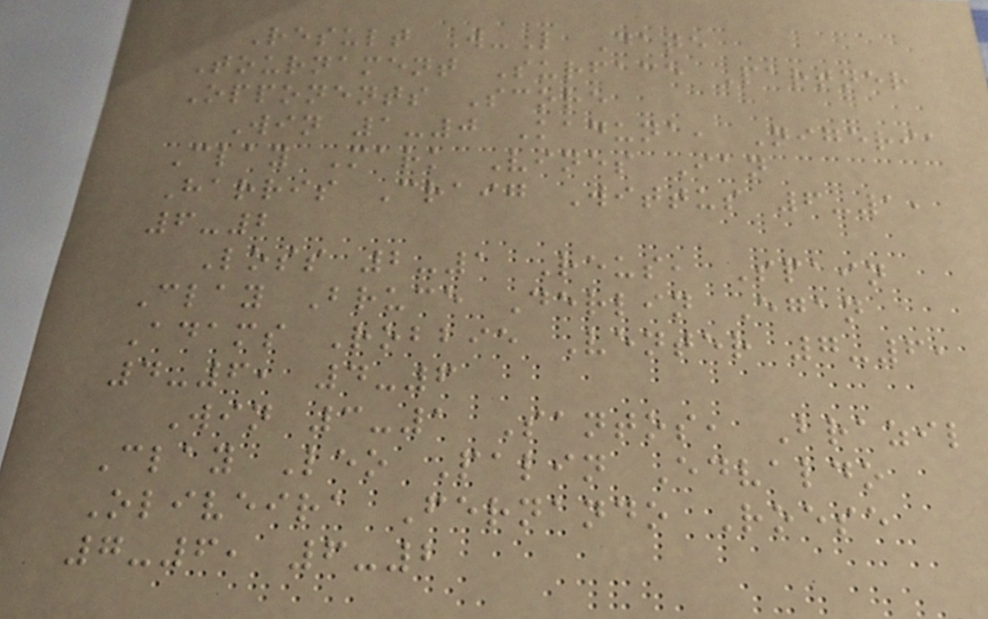Result W-L Date
Tournament Surface Partner
Opponents Score
Win 1-0 Kaduna, Nigeria
Clay Mark Vines Ian
Harris Craig Wittus 6-1,
6-2
Loss 2-1 Reus, Spain
Clay Bruce Derlin Egan
Adams Robbie Venter 7-6,
4-6, 4-6
Win 3-1 Santos, Brazil
Clay Leo Palin Edvaldo
Oliveira Fernando Roese
7-6, 6-2
